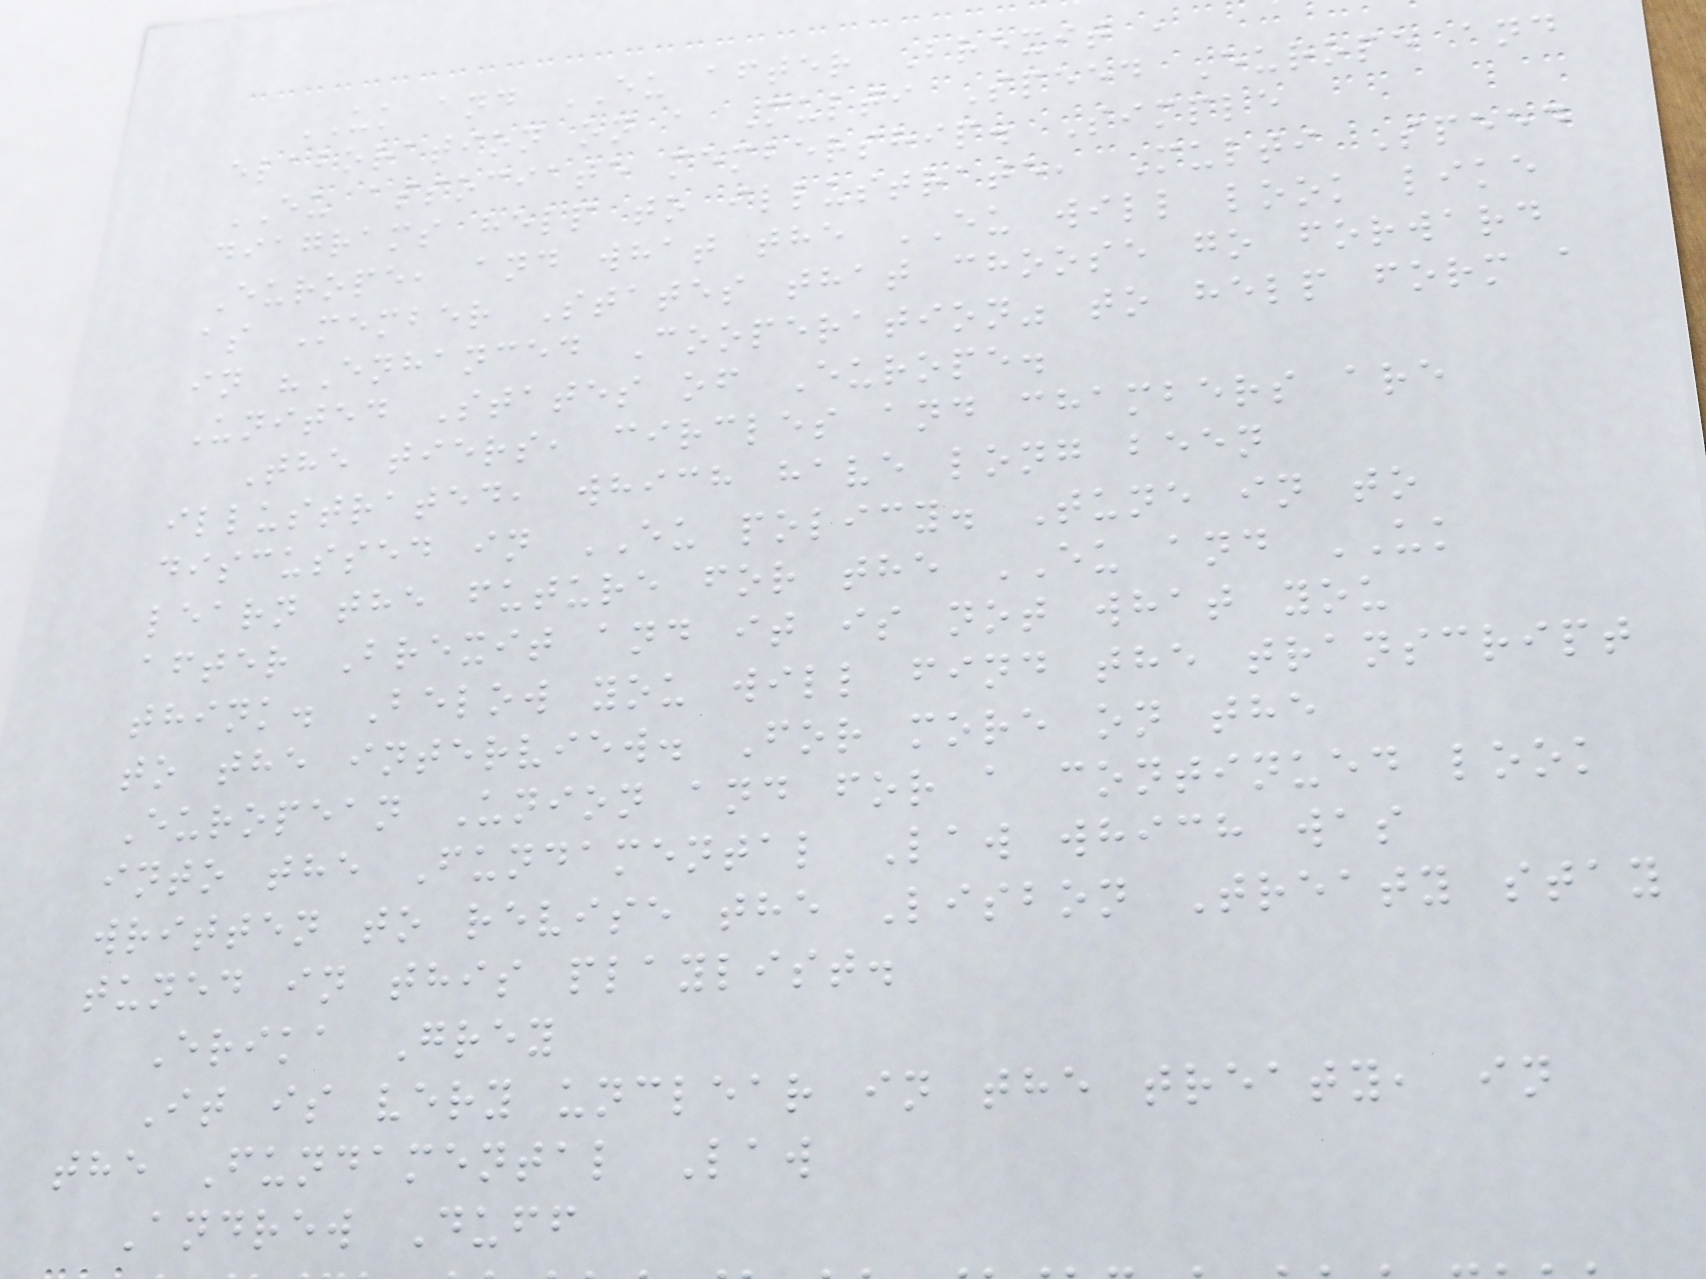UK and EU after Brexit ,
elaboration on a Multi Speed Europe and
EU associate membership. Simple
diagrams help to illustrate, Multi Speed
Europe, and what the EU will look like
as Member States that choose go forward
in "Enhanced Cooperation" to help form a
United States of Europe.
The tiers, circles and chambers are
illustrated, which have long been
discussed in EU policy. Tune in to
learn the future for the EU and UK
after Brexit and it is not what you
think. Below you will find the transcript
to the interview. For more on the
European Union and for a continued look
into the Fundamental Law which was
written to revise the Lisbon Treaty stay
tuned in this playlist.
Erika Grey
It is very unclear in the treaty, in
the Fundamental Law
Andrew Duff
